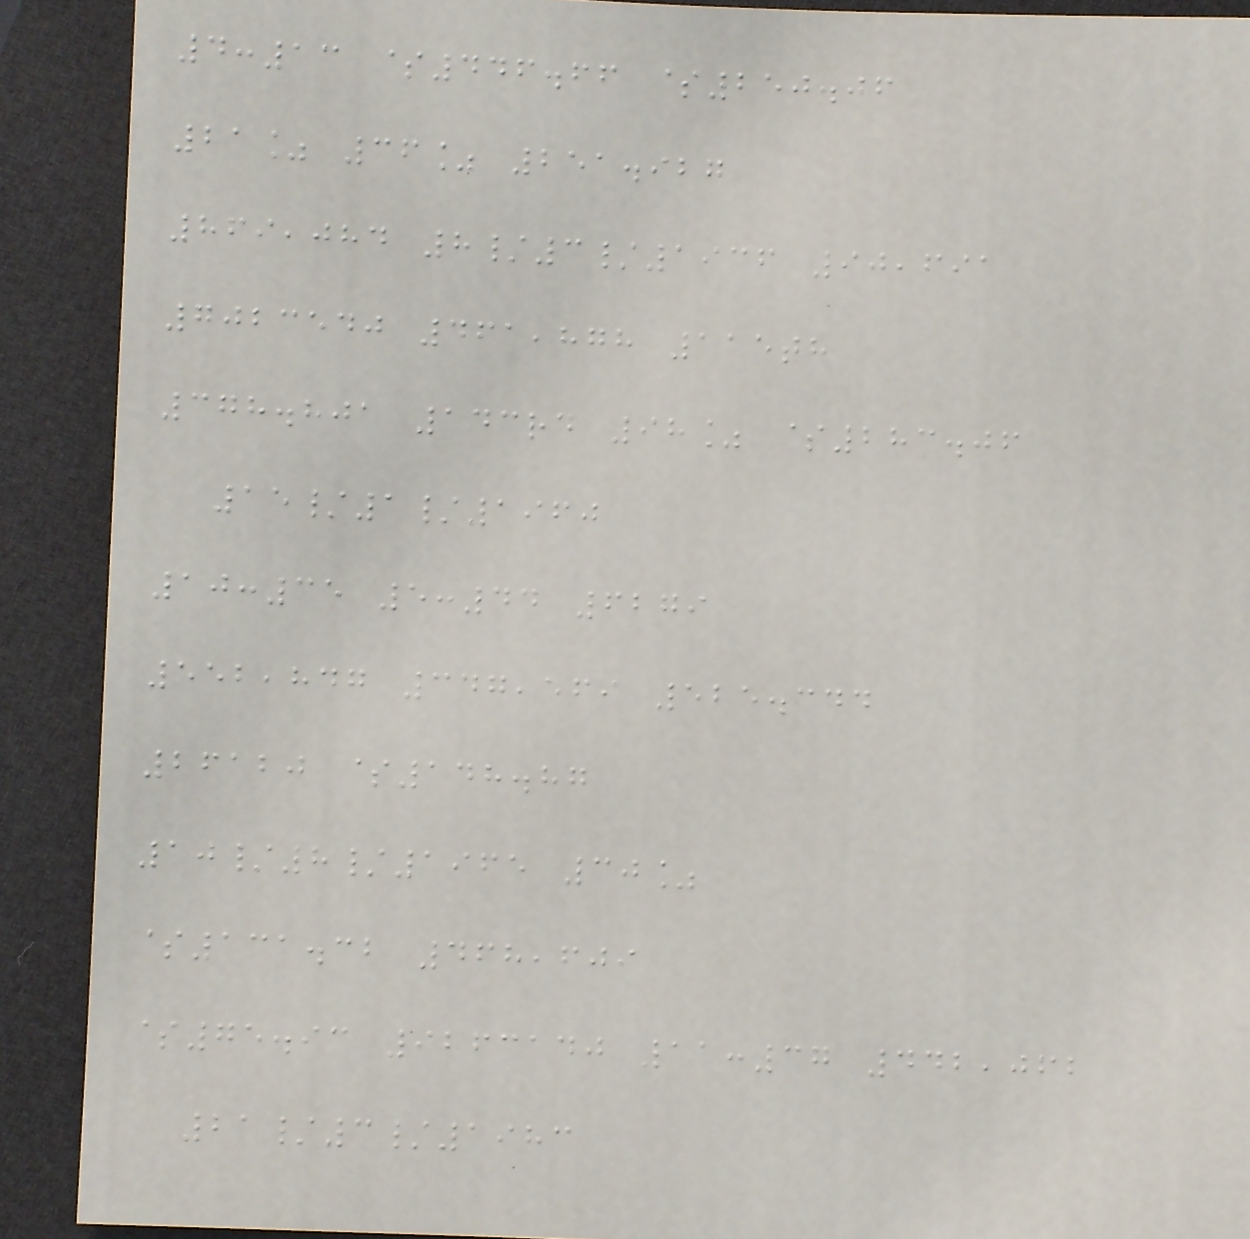4:13 $446.66 $250.06
21% 36% 251.927
869,084 8/3/1936 90,691
7023540 461,878 115th
378.801 143rd 98% $283.06
15/1/1960
10:35 5:44 6279
552,847 347,569 525.344
26120 $148.87
10/8/1965 30%
$131.32 468,609
$75.93 9263140 11:37 442,062
21/3/1983
